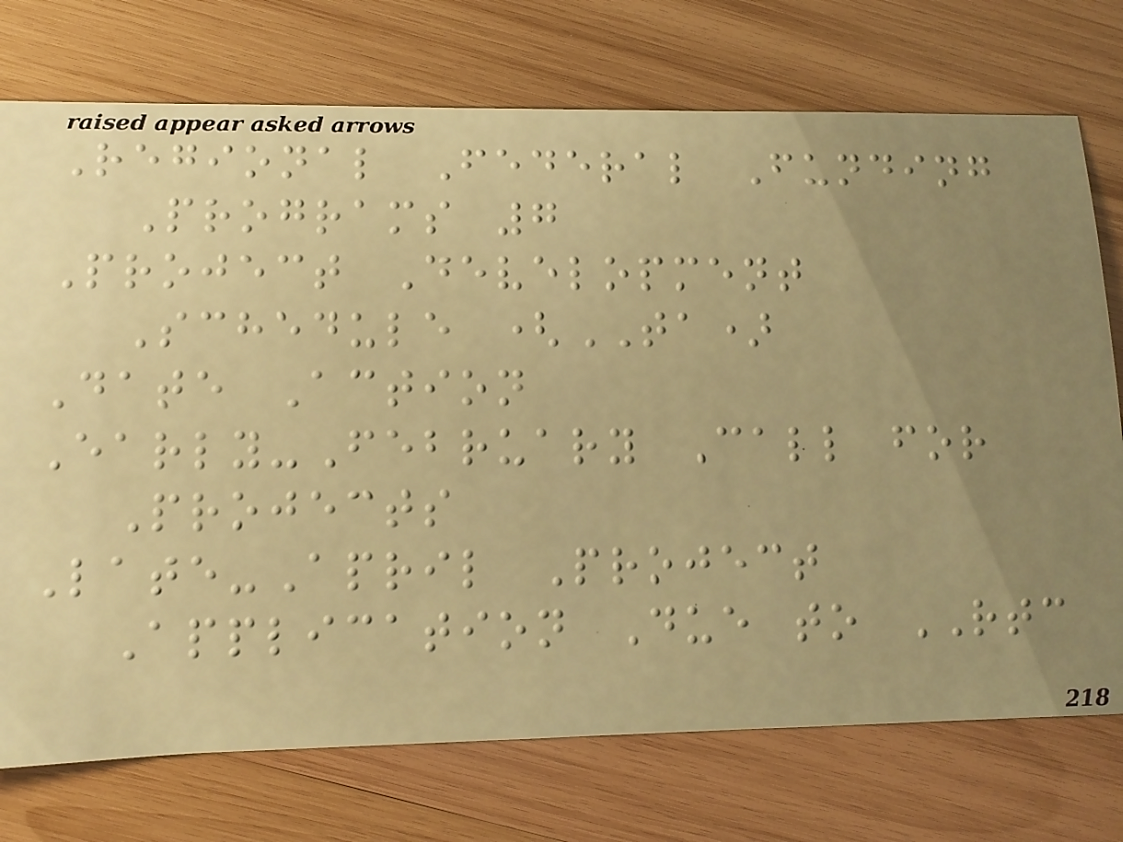Regional Federal Funding
Programs 7
Project Development
Schedule (TA)
Date Action
Early-February Call for
Projects
Late-April Project
Application Due to RTC
